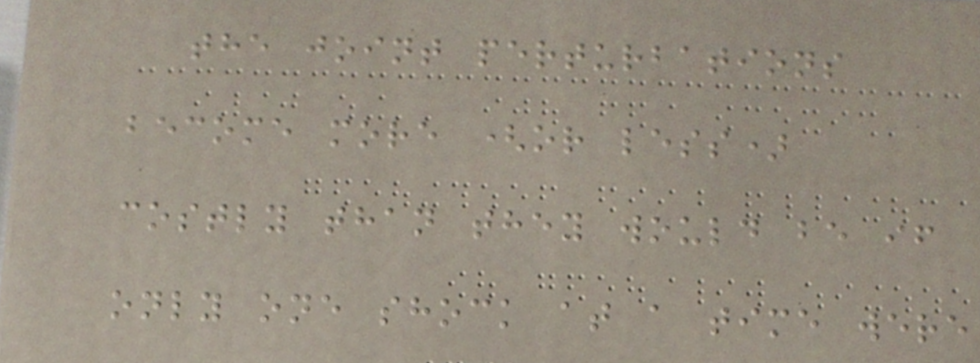the joint perturbations
become more (or less)
costly than they would be if
only one shock at a time were
